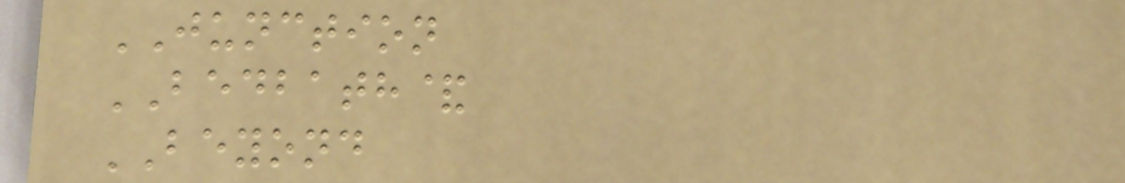JUNCTION
BEDBATH&
BEYOND
